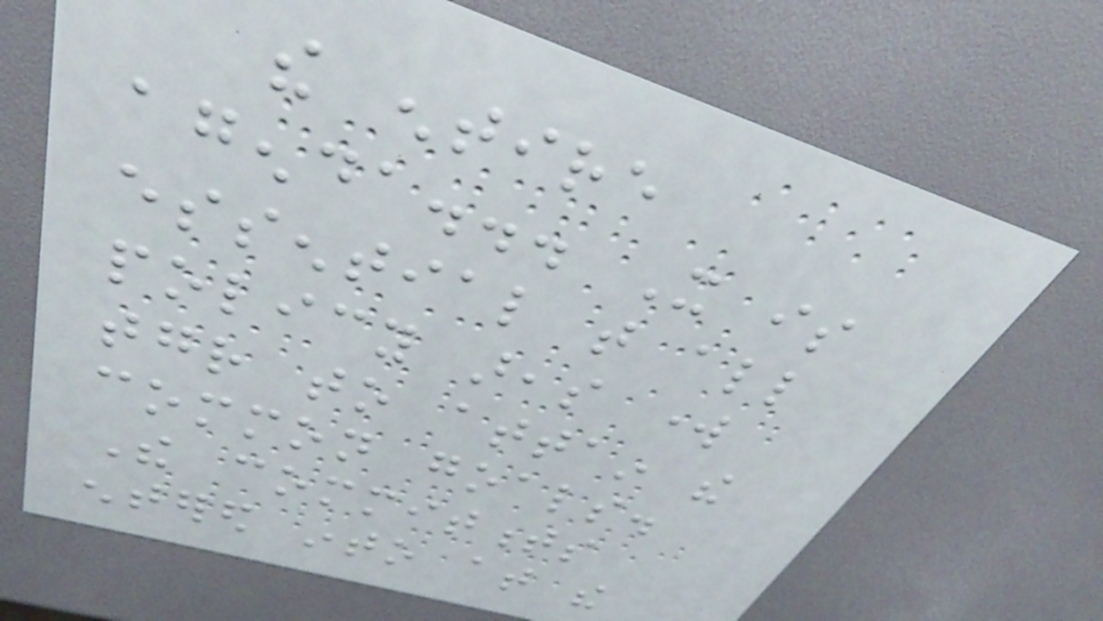the entire
agenda... It is
essential that all
policy areas work
together to attain the
common goals.
The commitments
entered into at the
